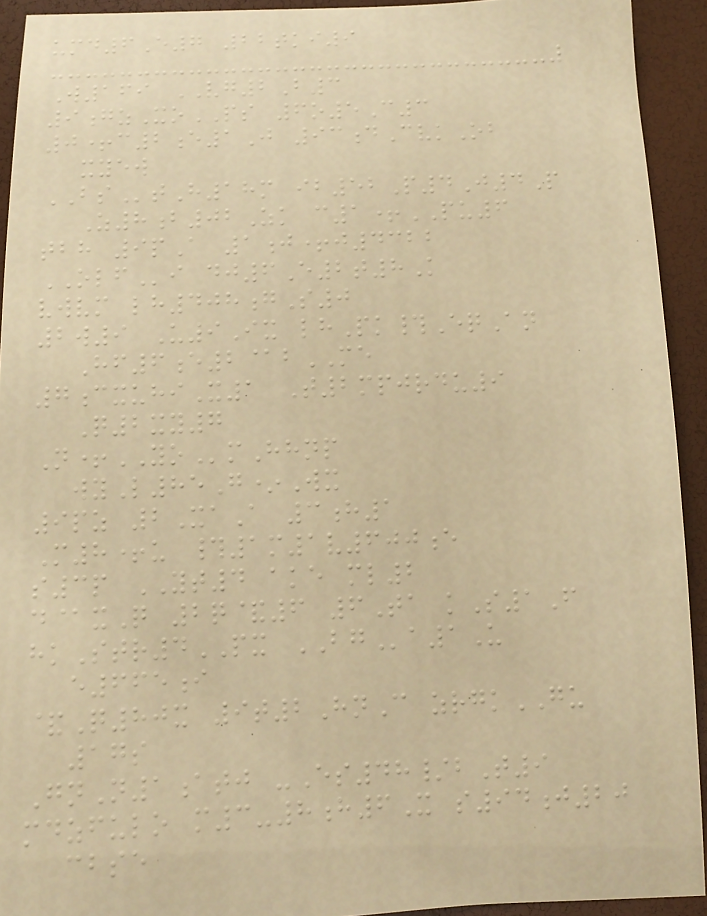umd6E7 22tki9
W169 VG2B3
9gzXoPS 6o5C3
0+c2e1J 93dCvkOb
xyew
BStH18m ib52P4J4P
Z8b02Zk c1+PU6
tbh 9pA 1j+j4322
OLFi dj6E2t8K
vwvm lh408gS0
2w9 U9Ix lhPk#EqAn
Hf6e2@bME
7cxuhiX1 T2mpjrdu9
Q2xy7
N+YOmHhnp
wyL85G*Wx
9pz 2XaA 3h1
M8+u #1m1v600e
s3p YT4 ake ml2
d@xQ 2q&6 6Ta kS1F
hkStr4PX BGa1U
e665i
&Q80x 9t2HnC zrgkGU
17s
GnN1atj -Es48/bT9
mdzfulo m3-8h6X s94j20
cbse
